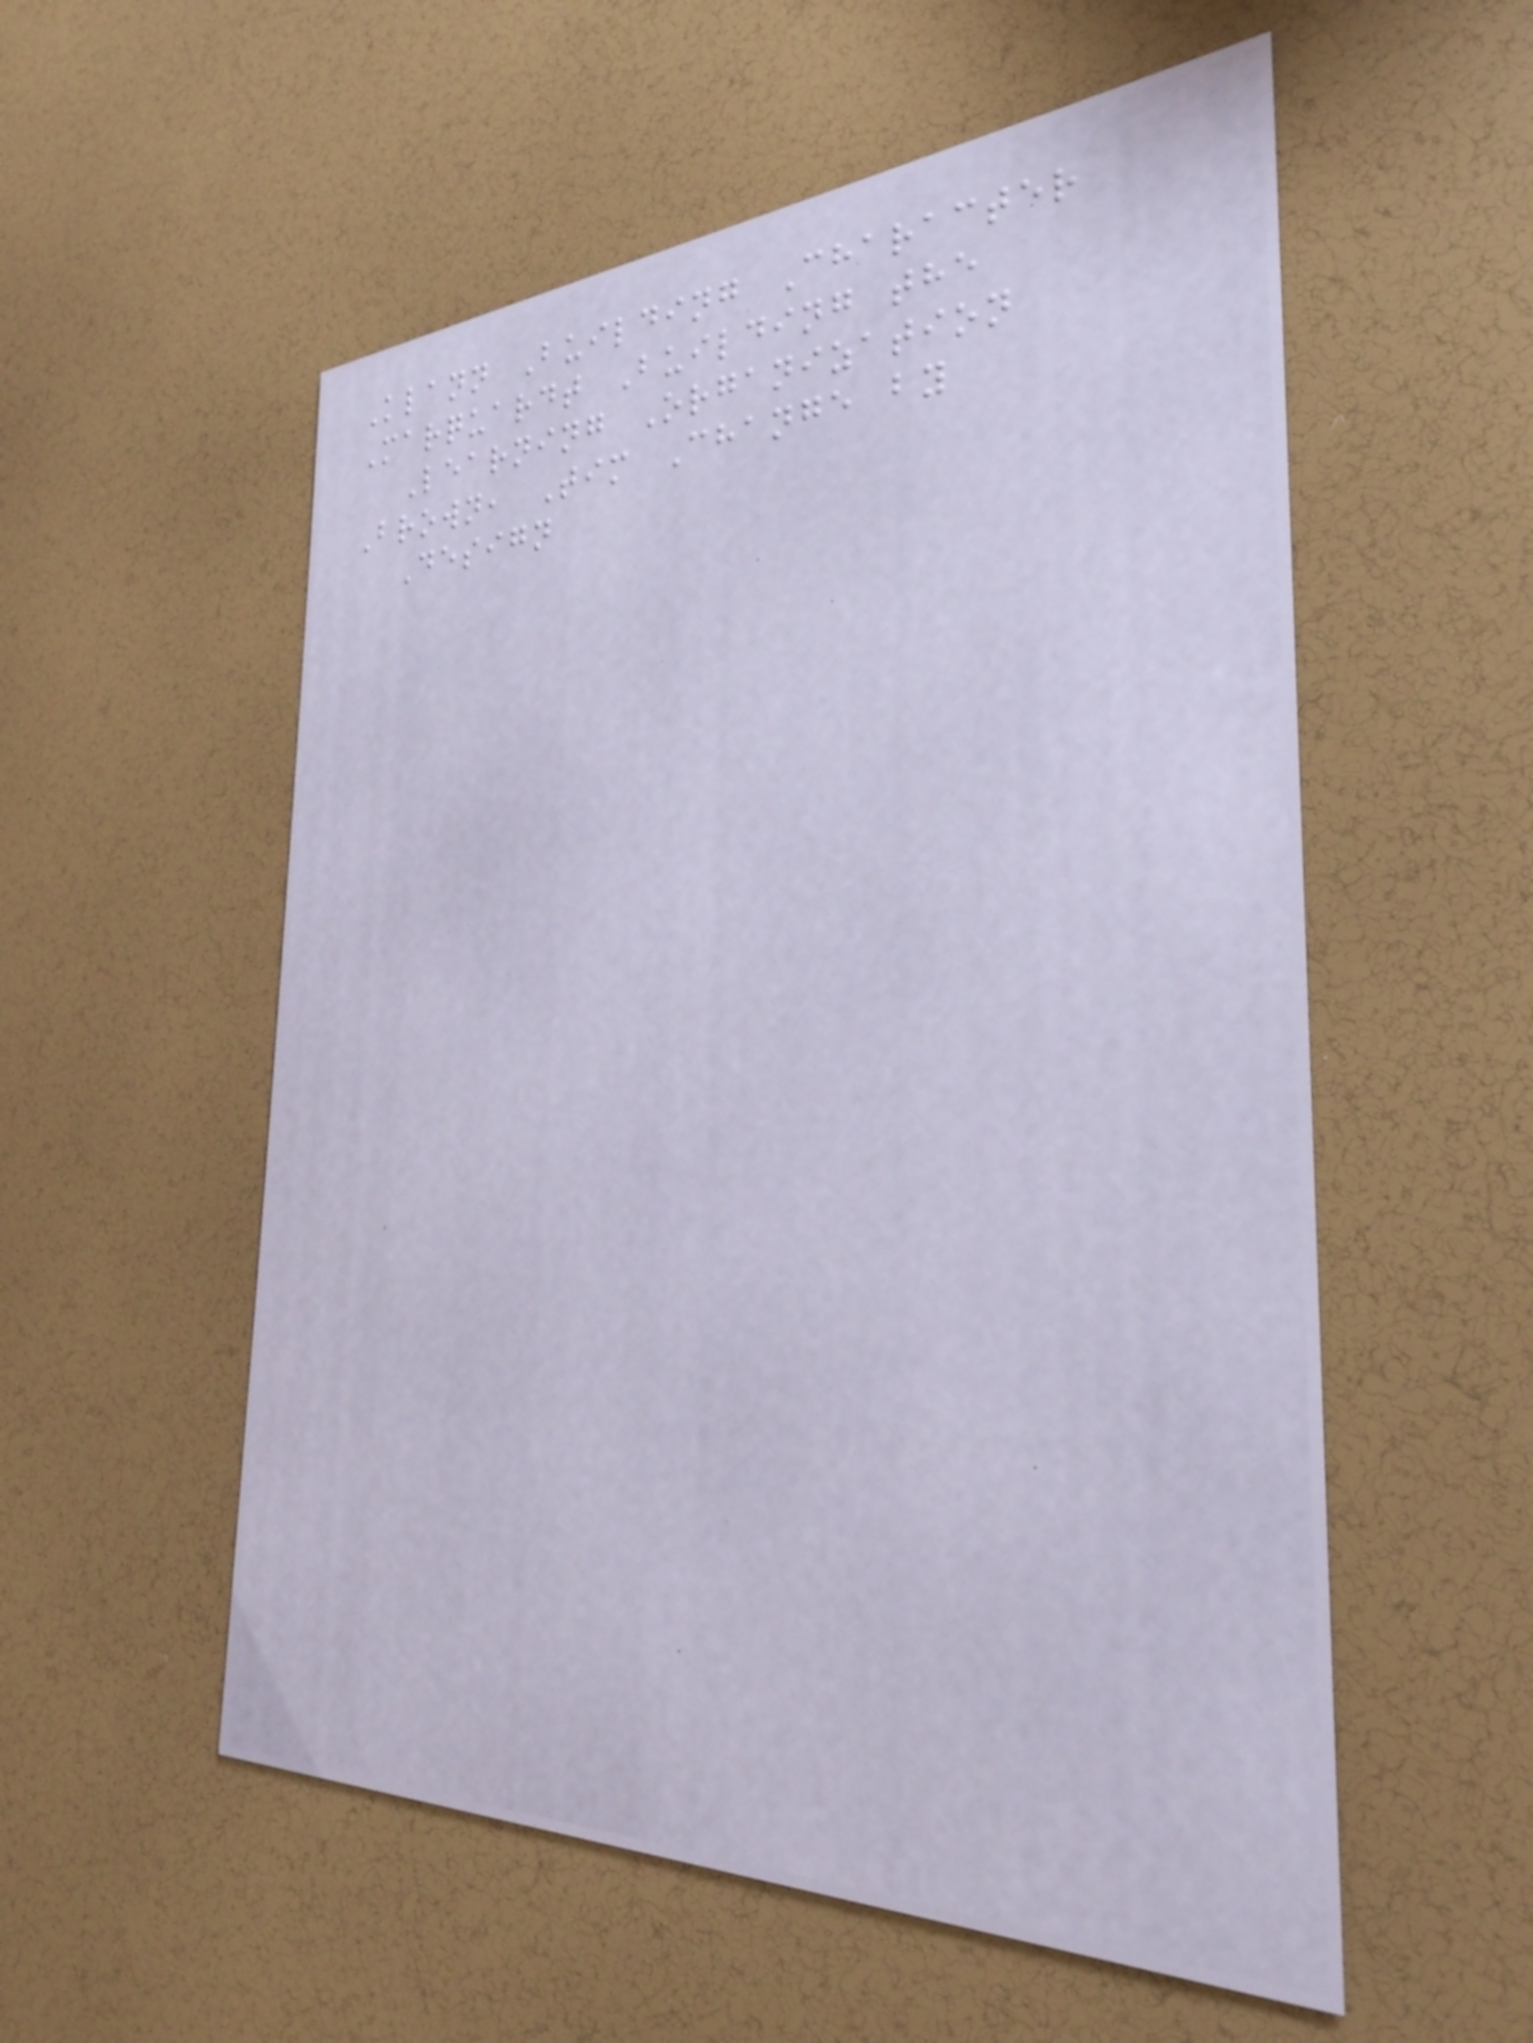Klann Building Character
Marquardt Building the
Learning Organization
Brown, Tim Change by
Design
